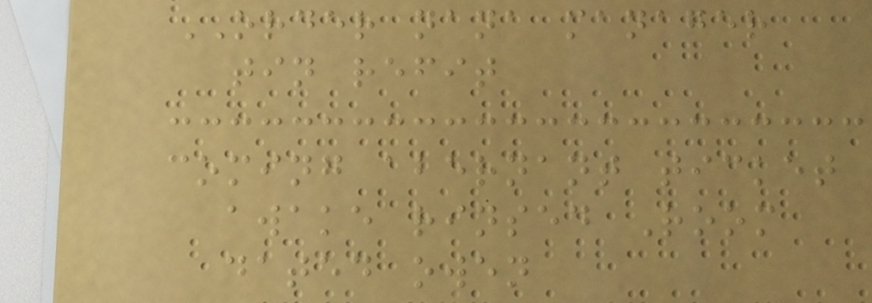ORDER nana manager
tin refit
coming abernant ticket
awake rinsed Room
dated owen
